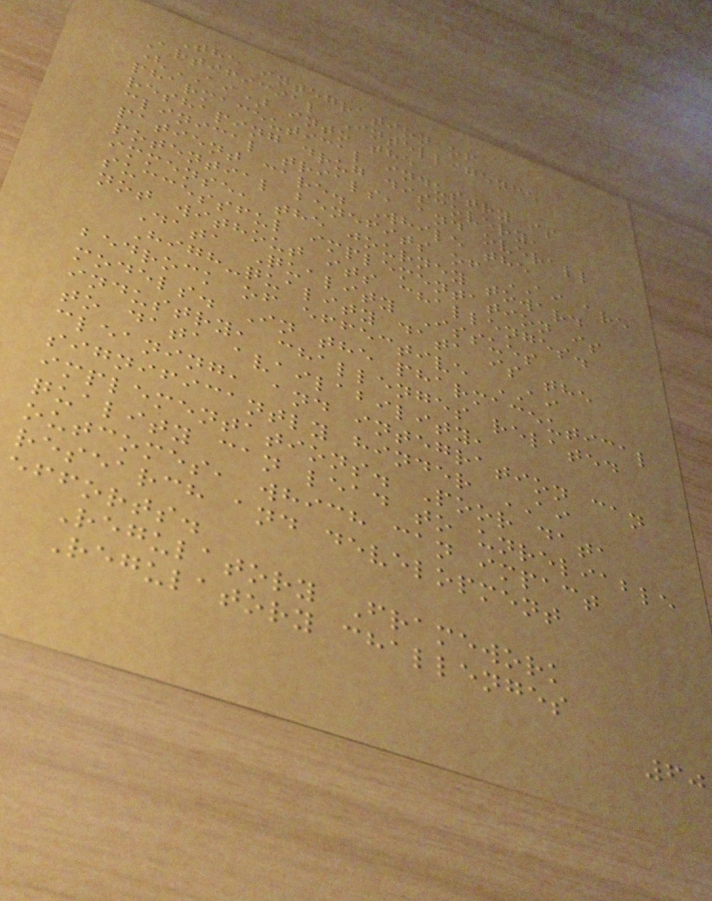The integration of
Artificial Intelligence
(AI) into the
pharmaceutical industry is
reshaping drug discovery,
clinical trials, and overall
patient care. While the
potential benefits of AI are
immense, the journey toward
successful implementation is
not without its challenges.
Data Quality Issues
High-quality data is the
bedrock of effective AI
models. In the pharmaceutical
industry, challenges related
to data availability,
cleaning, and integration can
significantly hinder AI
implementations. Poor data
quality can lead to unreliable
outcomes, which can impact
research and development
efforts.
Regulatory Framework
Regulatory challenges
60
